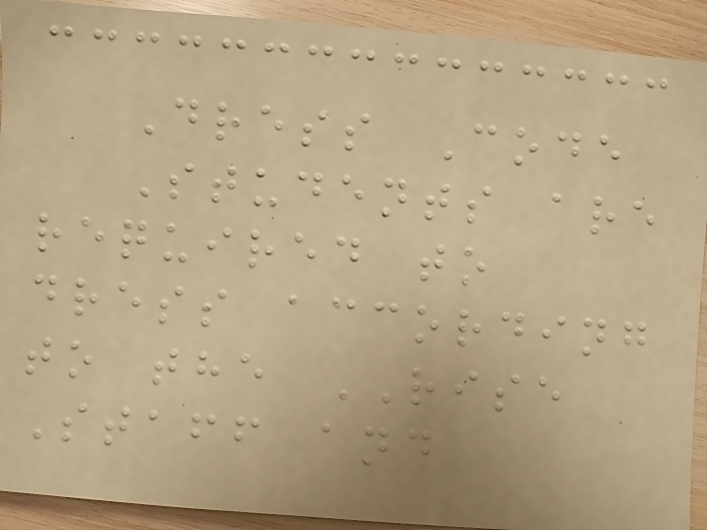Dress Code
Students are
required to
dress according
to the RISE
Staff and
